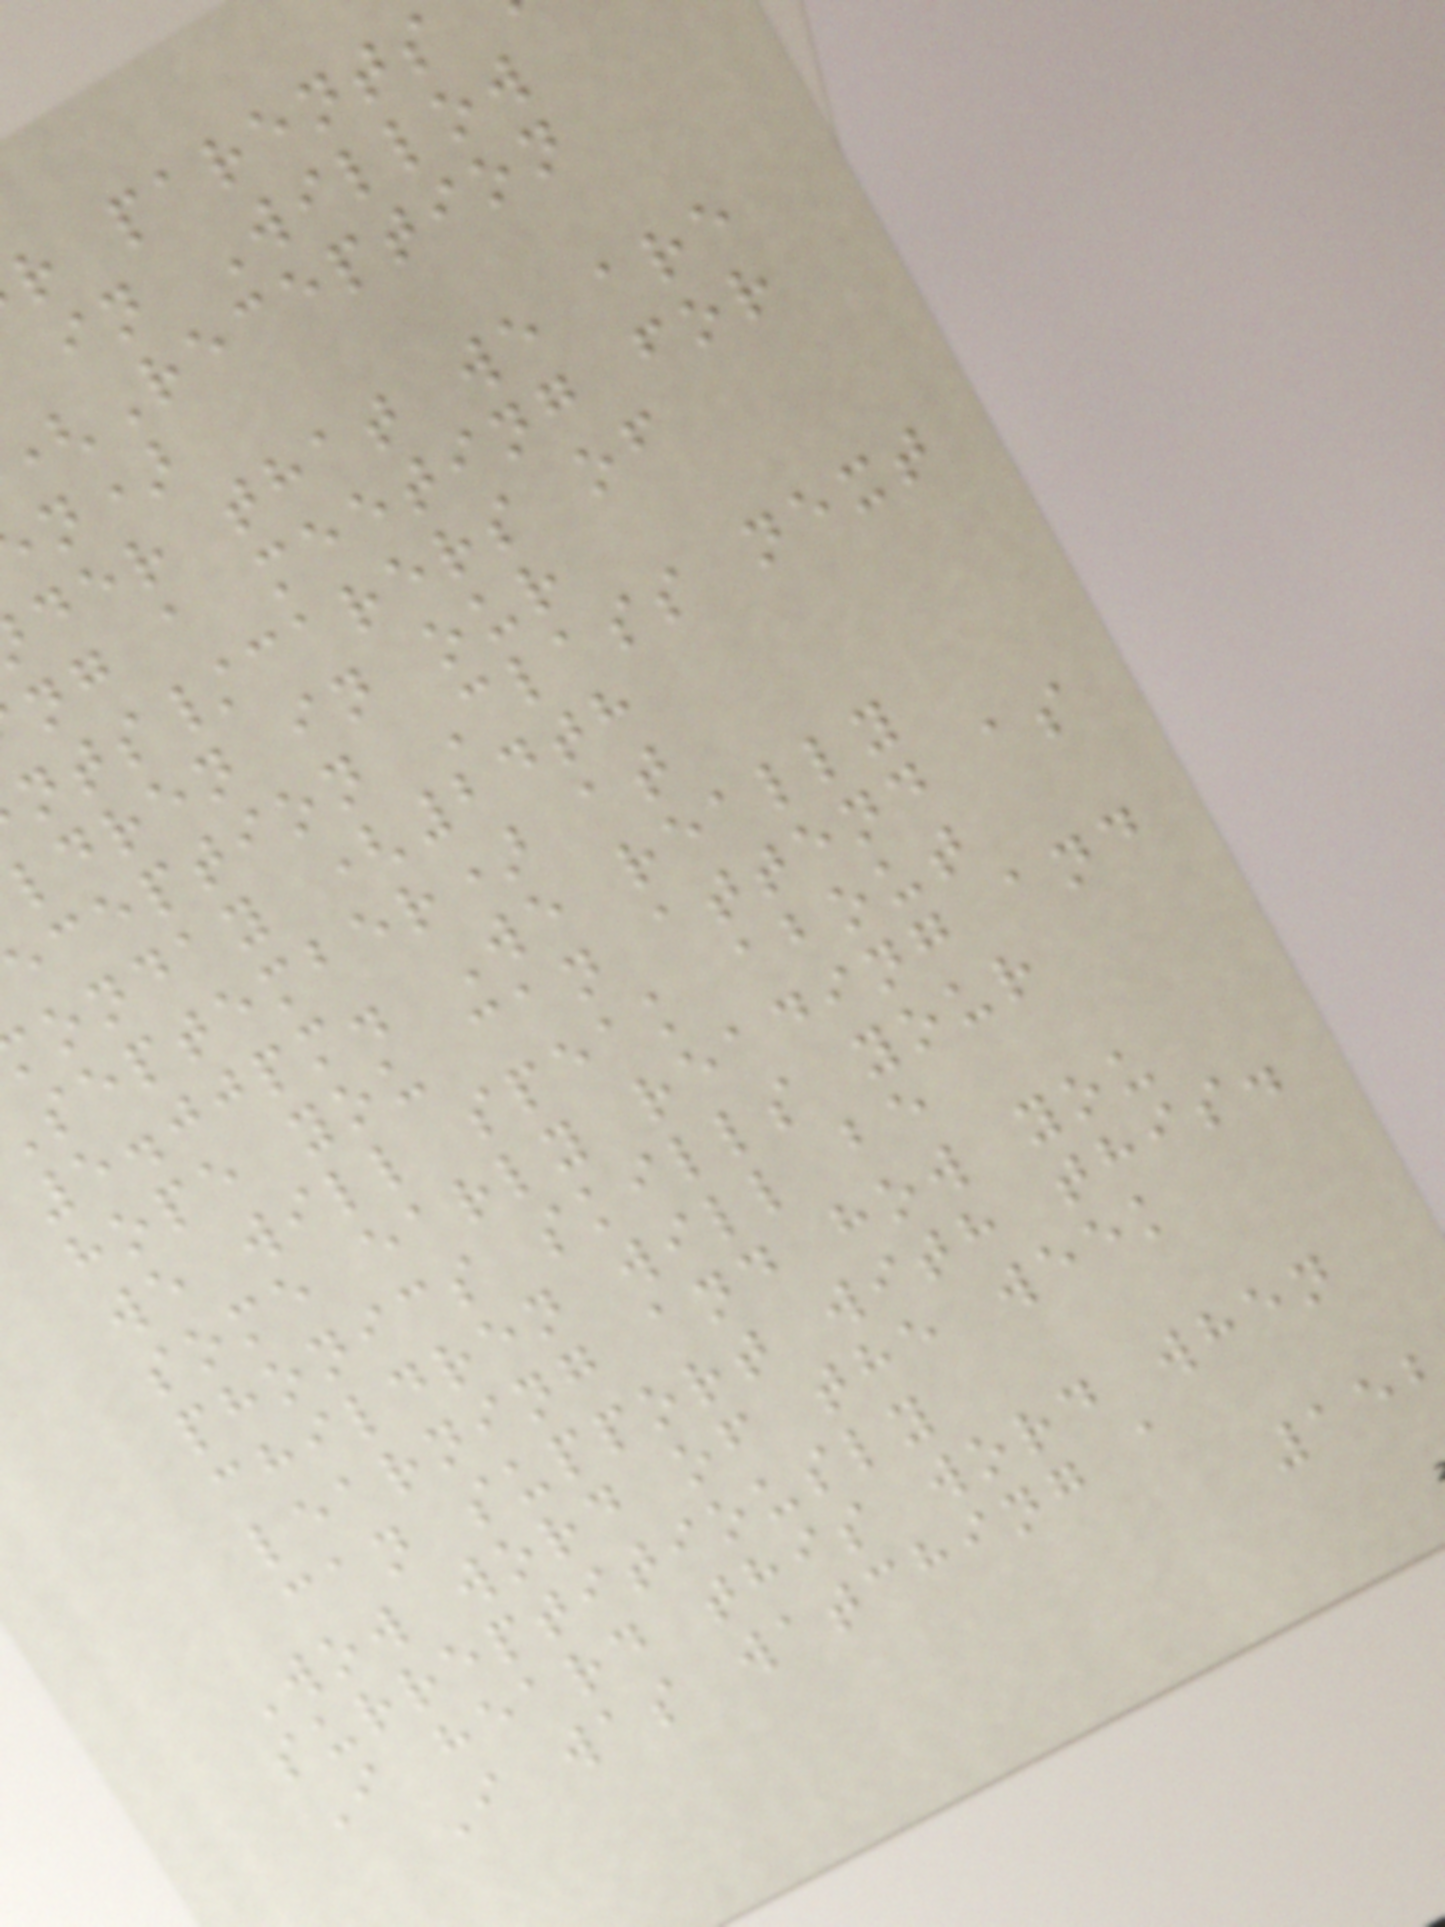r parents
in Willow
Reception
der that we are
ng a meeting for
nts/carers of
ldren in our
eception Class next
onday (24th
september) at
5.00pm. We really
hope you can attend as
we will speak about
some early reading and
phonics skills your
children will be
learning and how you
can support with this.
Wow word of the week
surreptitiously
I heard this word when
I was watching a
